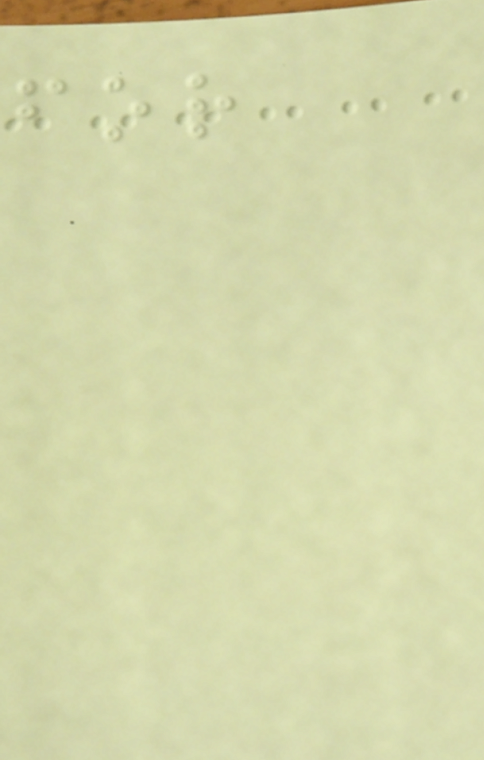for
